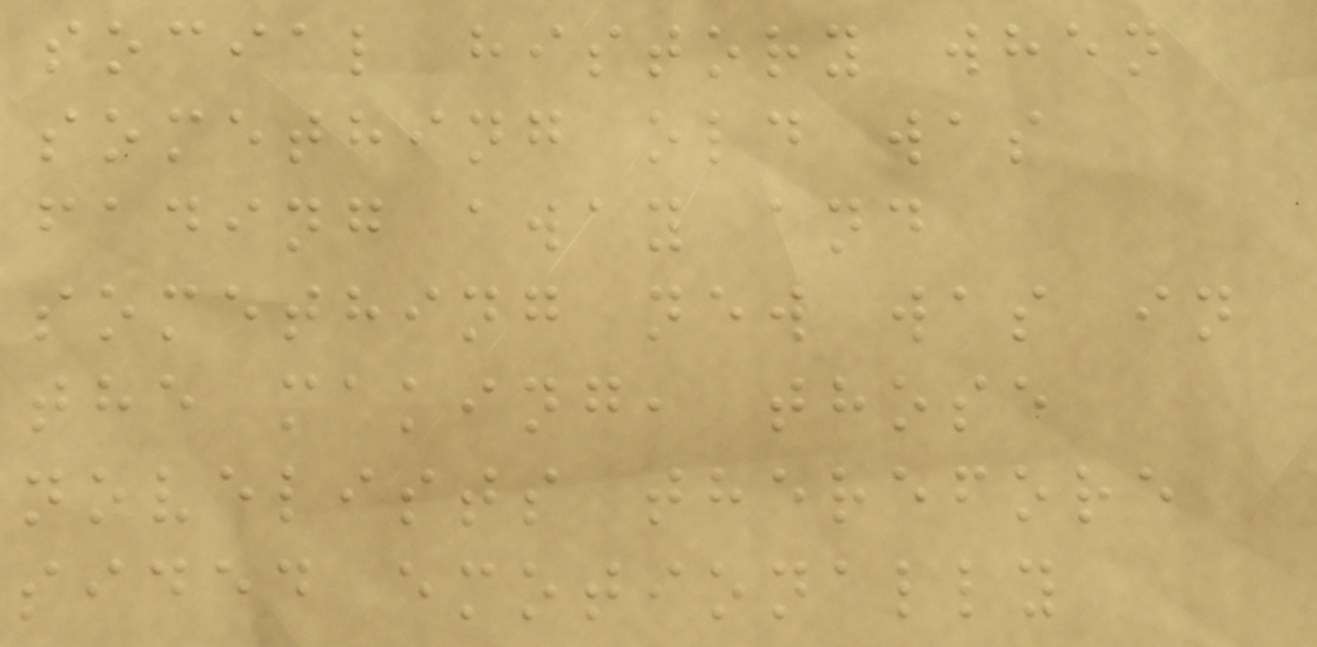social history when
something old was
fading away and
something new was in
the making, those
novelists therefore
sided emotionally
